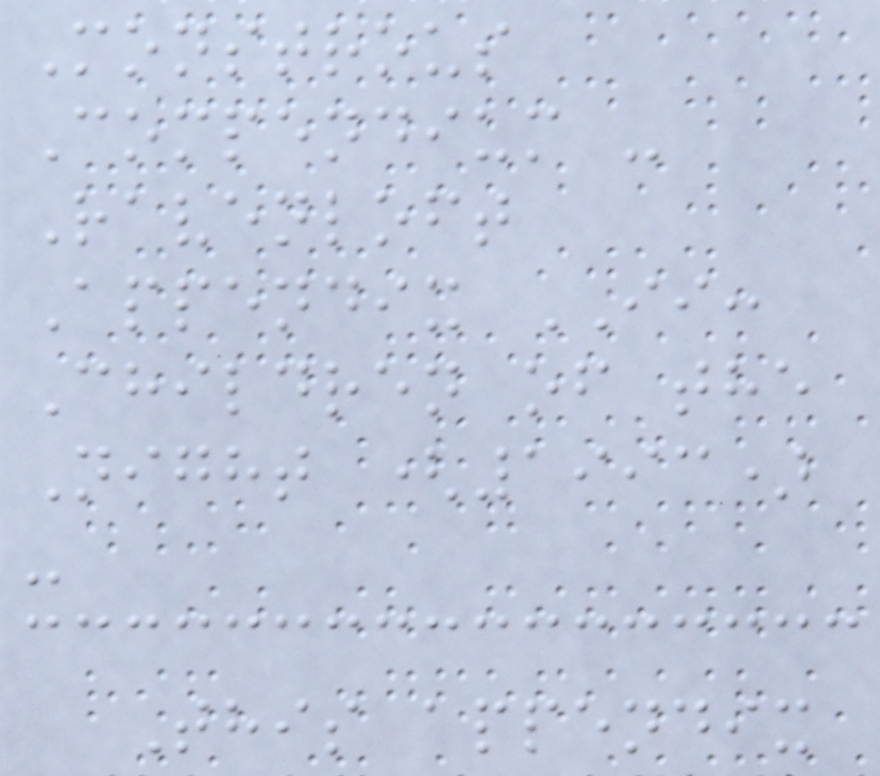Monstrous
Compendium -
Ravenloft
Appendix II:
Children of the
Night (1993)
-
This appendix
